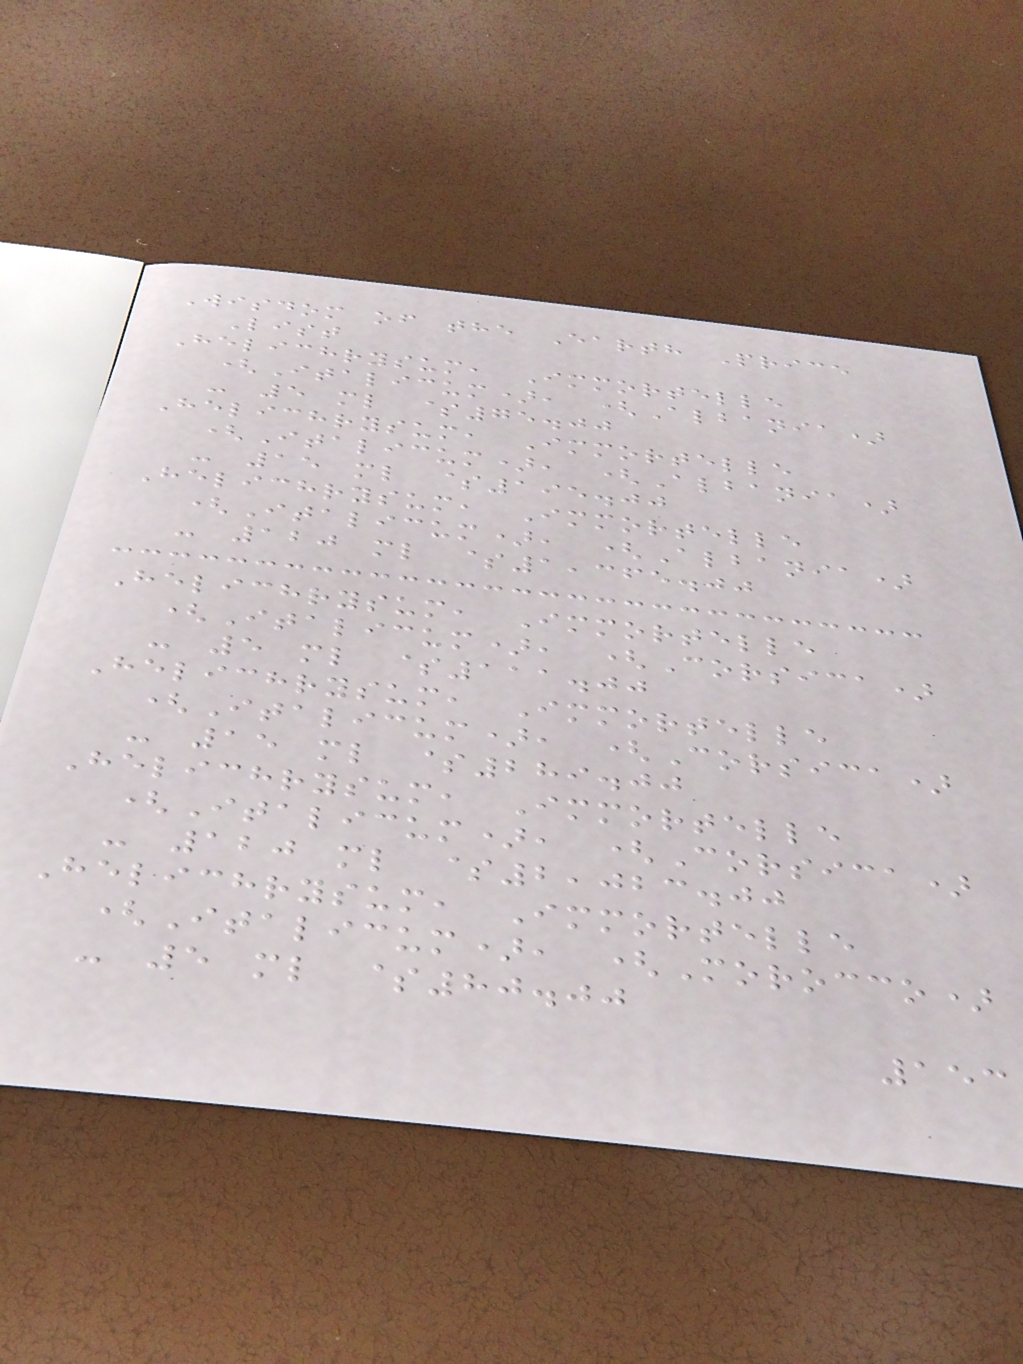Wisdom of the Earth Price
List
Helichrysum, Immortelle
(Italicum), (Albania)
- 5 ml $75.00
Helichrysum, Immortelle
(Italicum), (Albania)
- 15 ml $195.00
Helichrysum, Immortelle
(Italicum), (Albania)
- 120 ml $1,365.00
Helichrysum, Immortelle
(Italicum), (Corsica)
- 5 ml $111.00
Helichrysum, Immortelle
(Italicum), (Corsica)
- 15 ml $289.00
Helichrysum, Immortelle
(Italicum), (Corsica)
- 120 ml $2,023.00
Helichrysum, Immortelle
(Italicum), (Morocco)
- 5 ml $80.00
153
